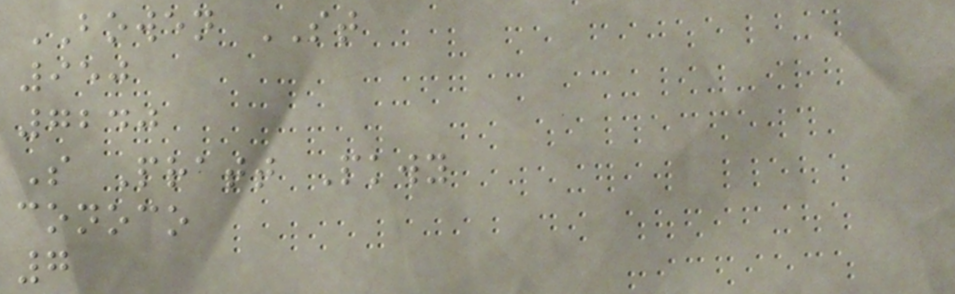BOWEN ST
950
7240
S Pratt Pkwy
conoco
7
